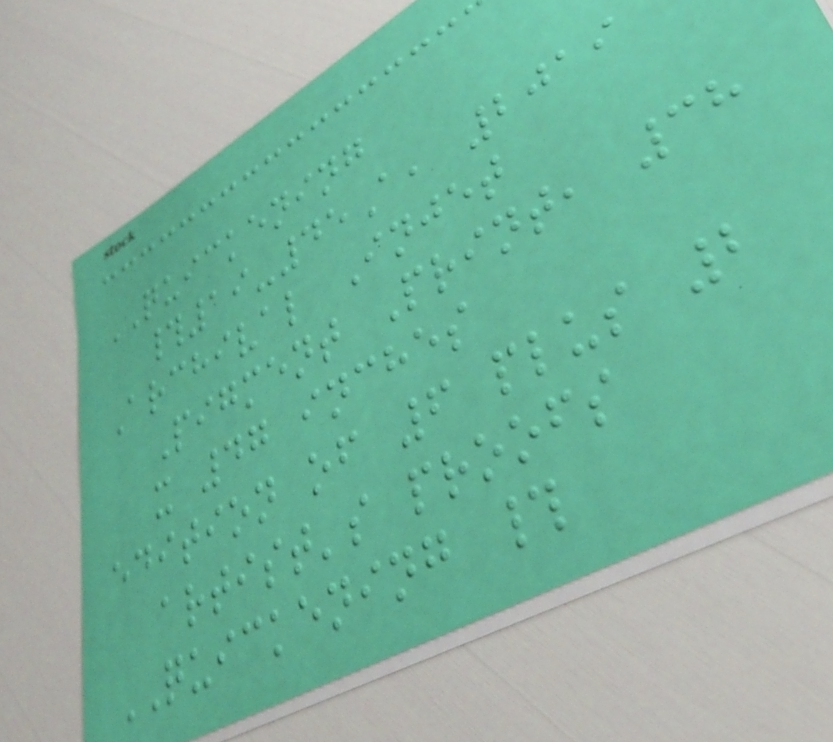QUICKENING
#19-45A, 2019
Archival Injet
Pigment Print, 38
x 47 inches
edition of 6 plus 2
artist's proofs
QUICKENING #
